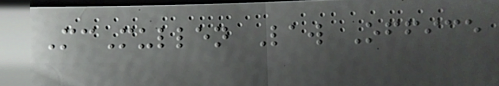McMullen Law Office
